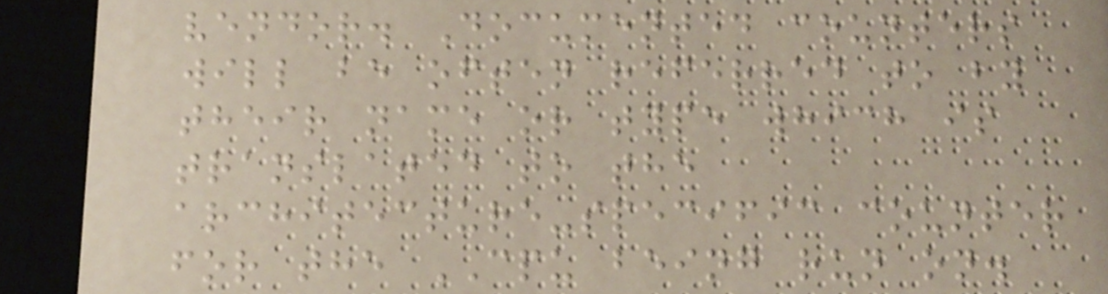vendor. Documented counters
will be often referred to by
their name or type which is
translated to the
architecture-specific counter
for the CPU being run on.
